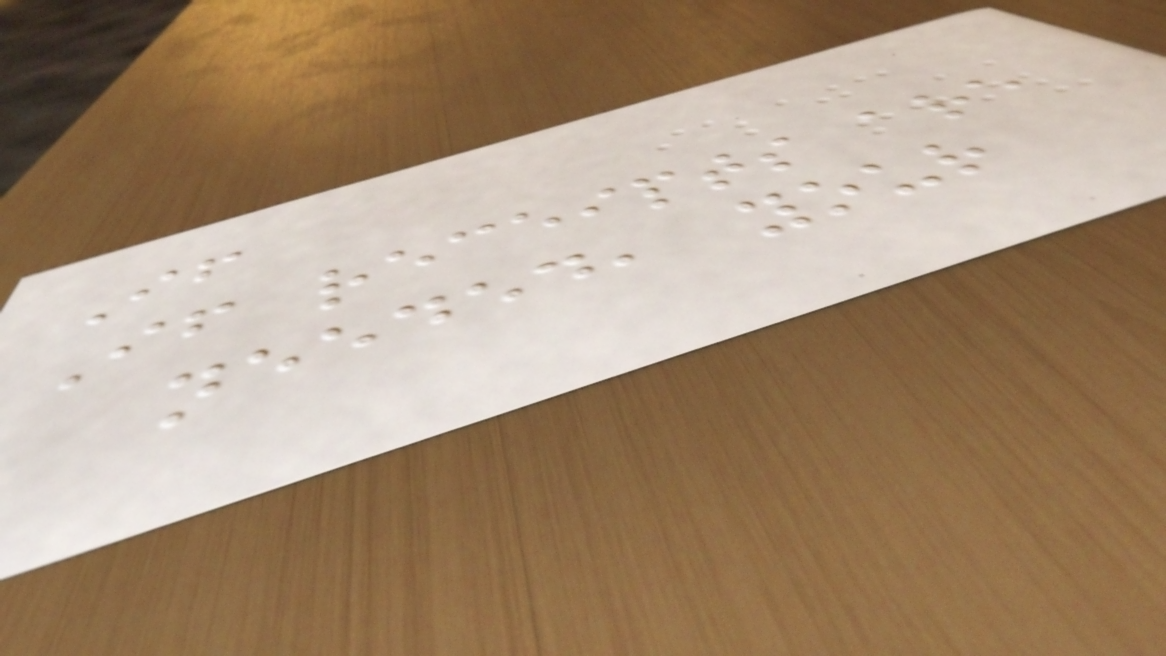If
If receipts are
needed, your
